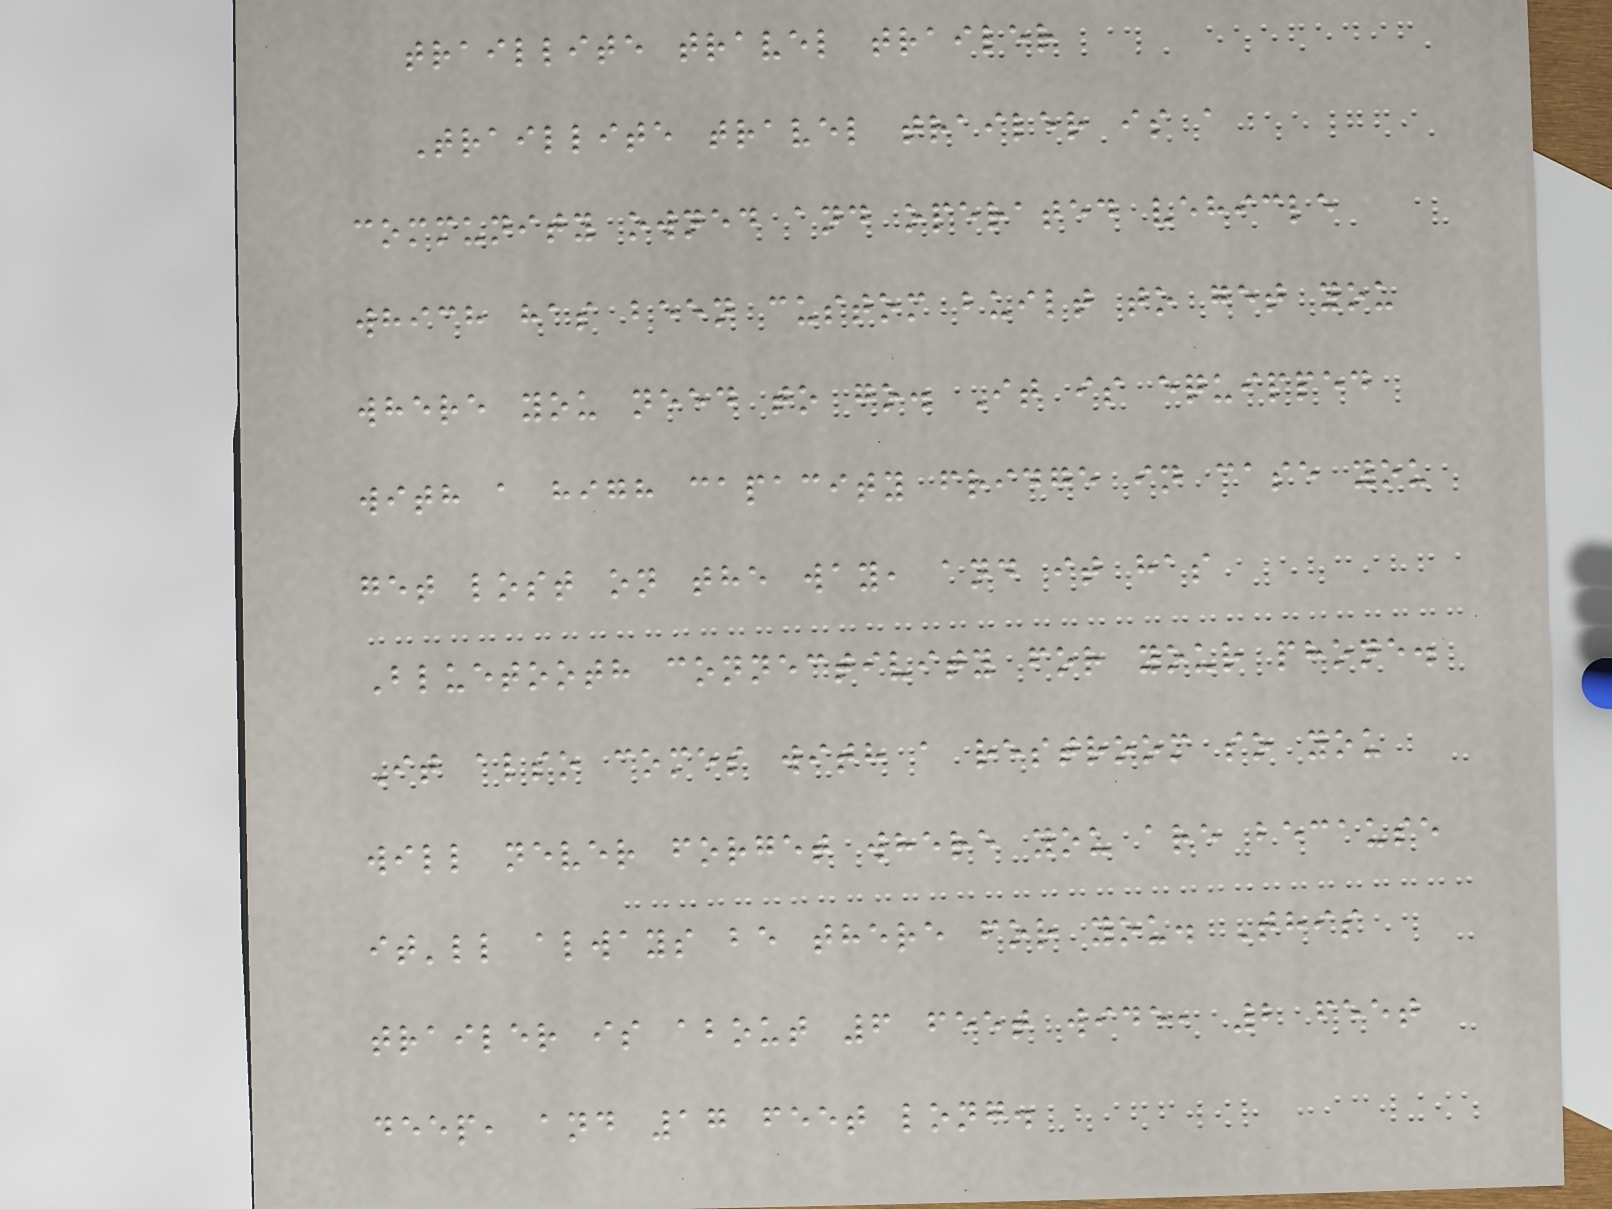traillite travel trailer
Traillite travel trailer is a
community owned and operated vehicle
which has been custom built to get you
where you need to go. It is equipped
with a high capacity fridge in case you
get lost on the way, and it has
Bluetooth connectivity for your phone.
It also comes with a restroom so you
will never forget where you are because
it'll always be there for you. This
trailer is about 6 feet wide, 2 feet
deep, and 17 feet long.
